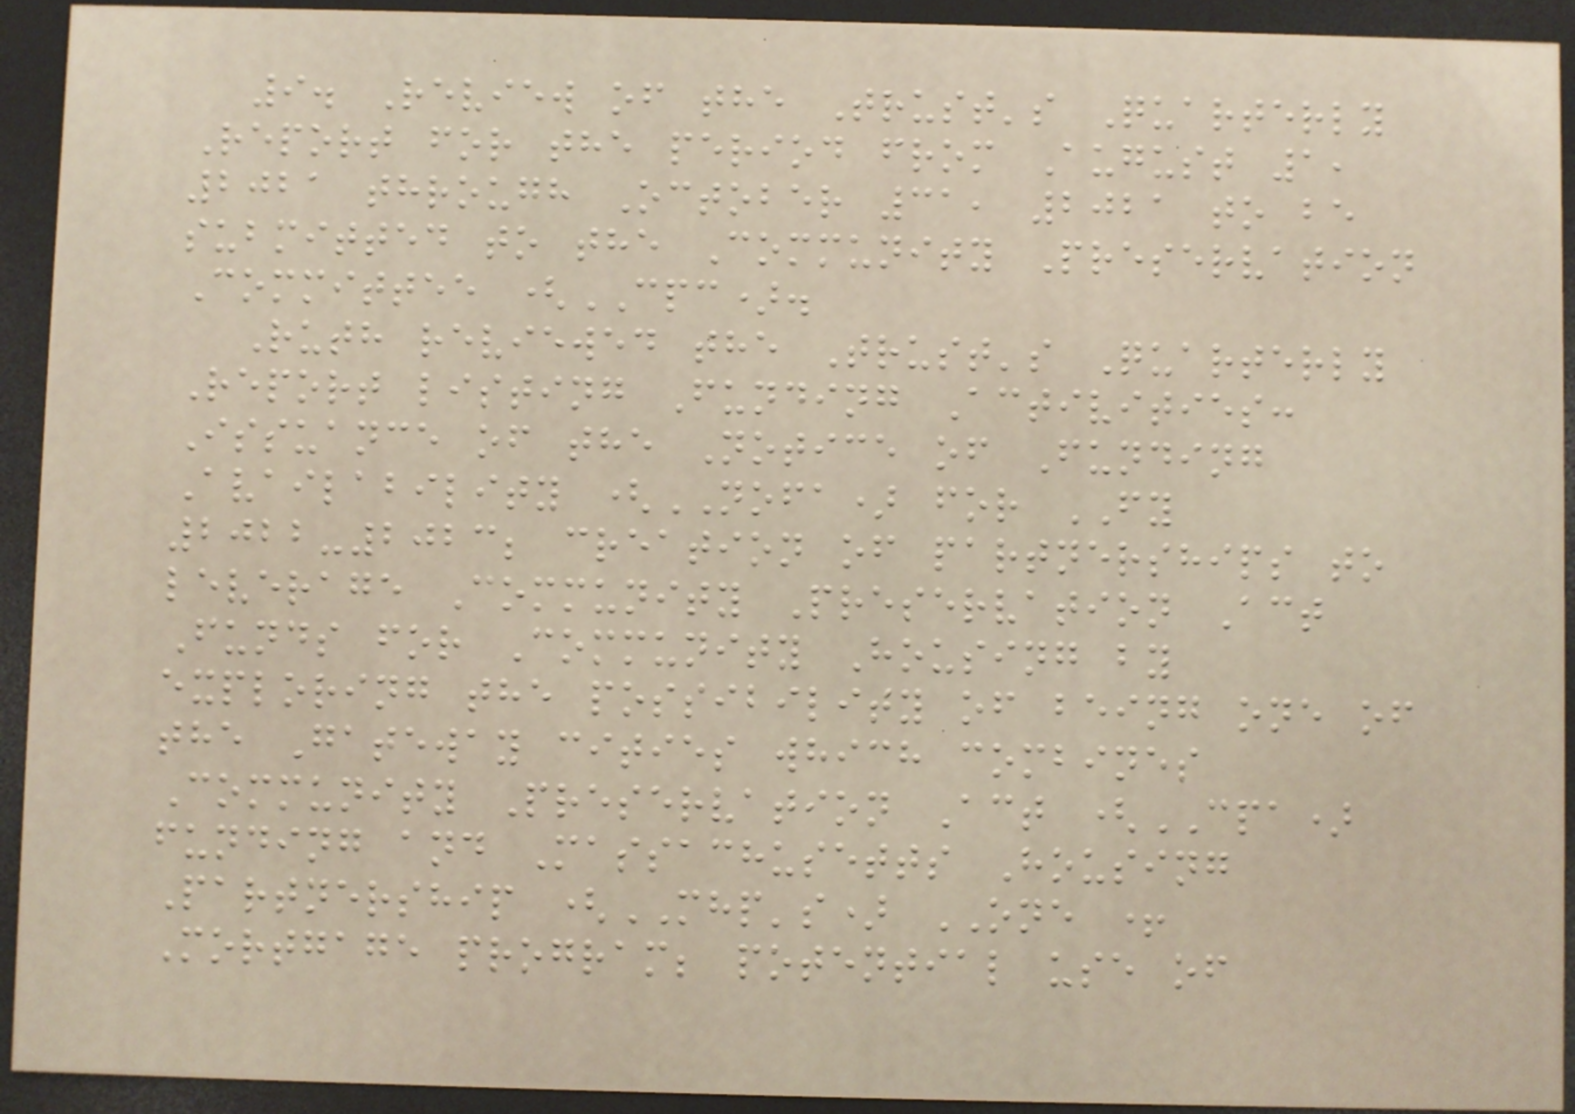9. Review of the Trust's Quarterly
Report for the period from August 1,
2021 through October 31, 2021 to be
submitted to the Community Preservation
Committee (CPC).
Ruth reviewed the Trust's Quarterly
Report listing Funding Activities:
Issuance of the Notice of Funding
Availability (NOFA) for FY
2022-2023; creation of partnerships to
leverage Community Preservation Act
Funds for Community Housing by
exploring the possibility of being one of
the Gateway cities which combines
Community Preservation Act (CPA)
funding and Massachusetts Housing
Partnership (MHP's) ONE +
Mortgage program; potential use of
